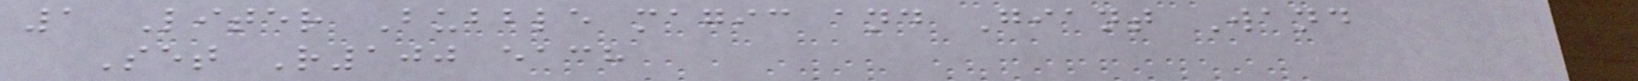1 Liter Bubble magic and Giant Wand
Set R100 each
